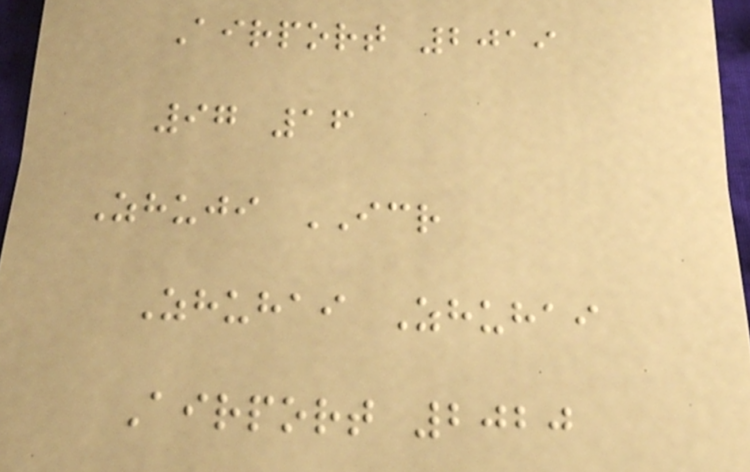Airport 2019
97 16
Zhuji ICR
Zhuhai Zhuhai
Airport 2020
